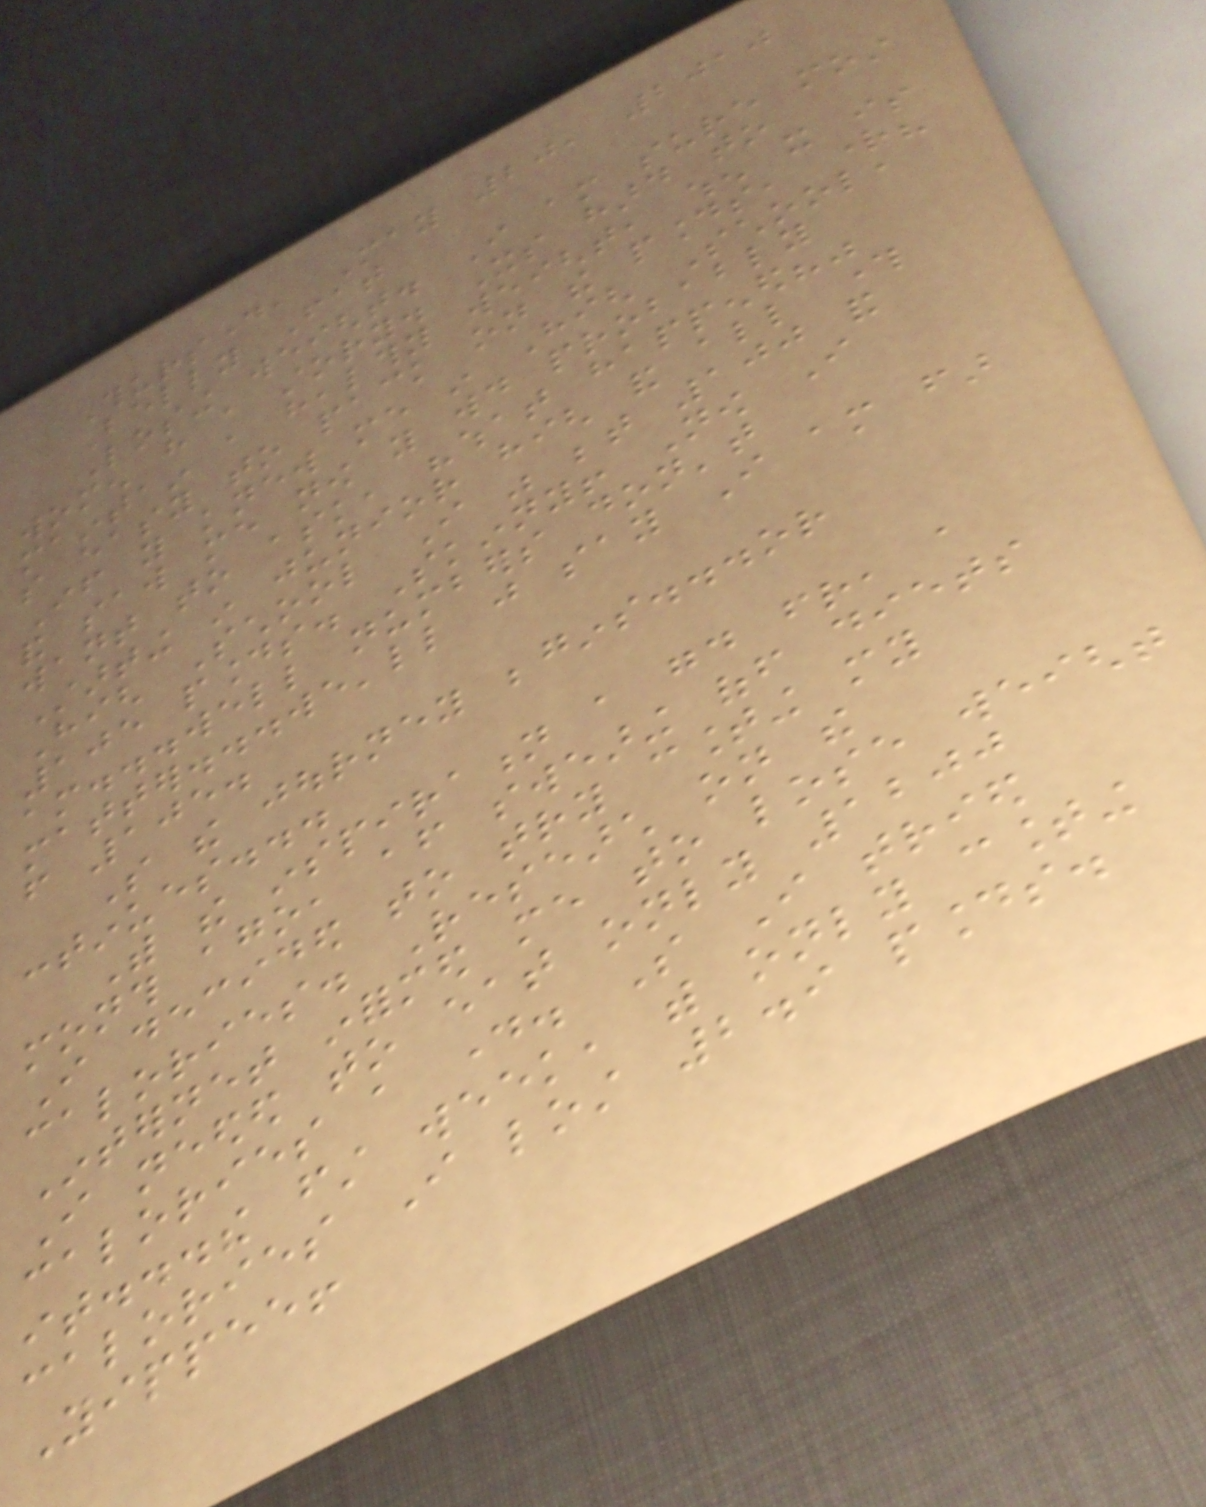Thursday, May 20, 2010
Belly Fat
Losing weight. I am sure most
women have a story. Its hard to
maintain a healthy weight, when it is
so easy to pack on the pounds, right?
If you knew me in High School,
and saw me now you would probably
want to ask, "what happened?"
Starting in junior high and all through
High School I was between 100 and
105 pounds. Skinny! Now I
am...well numbers don't
matter...we'll just say I am far
from 105.
So the journey begins...or
continues...
With the inspiration a good friend, a
month ago, after swearing off diets
I decided to try counting my
calories. Research on the
Internet informed me to lose weight
I needed to eat only 1200
calories a day. So I tried
it...the first week, with only counting
calories I lost 2.9 pounds.
Yippee!
